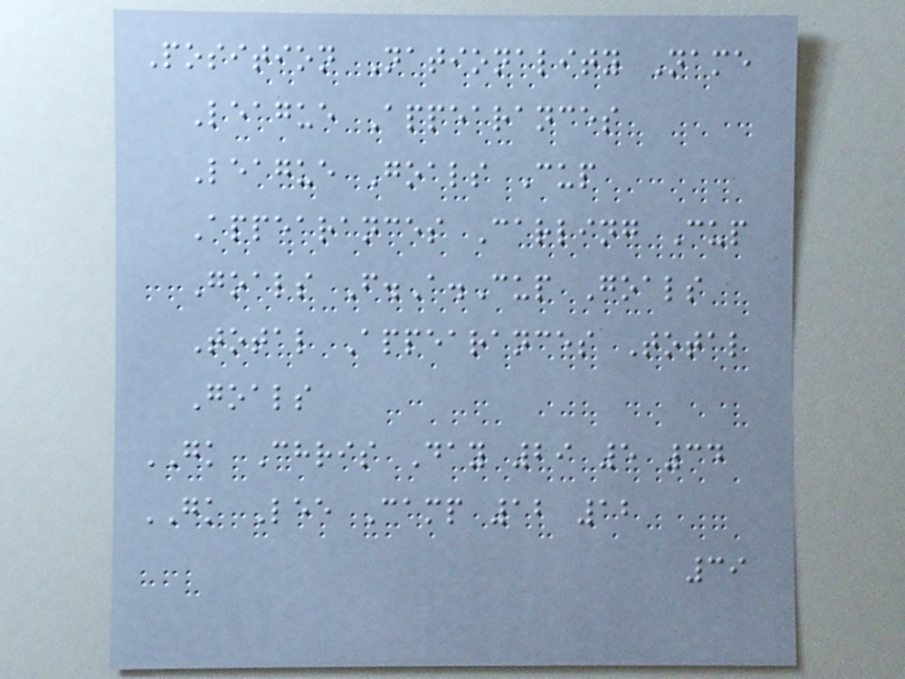Position Nationality Name
League Appearances
League Goals Cup
Appearances Carling Cup
Goals F.A.Cup Goals
Total Appearances Total
Goals
GK Chris Day 29 5 34
GK Lee Camp 12 12
39
